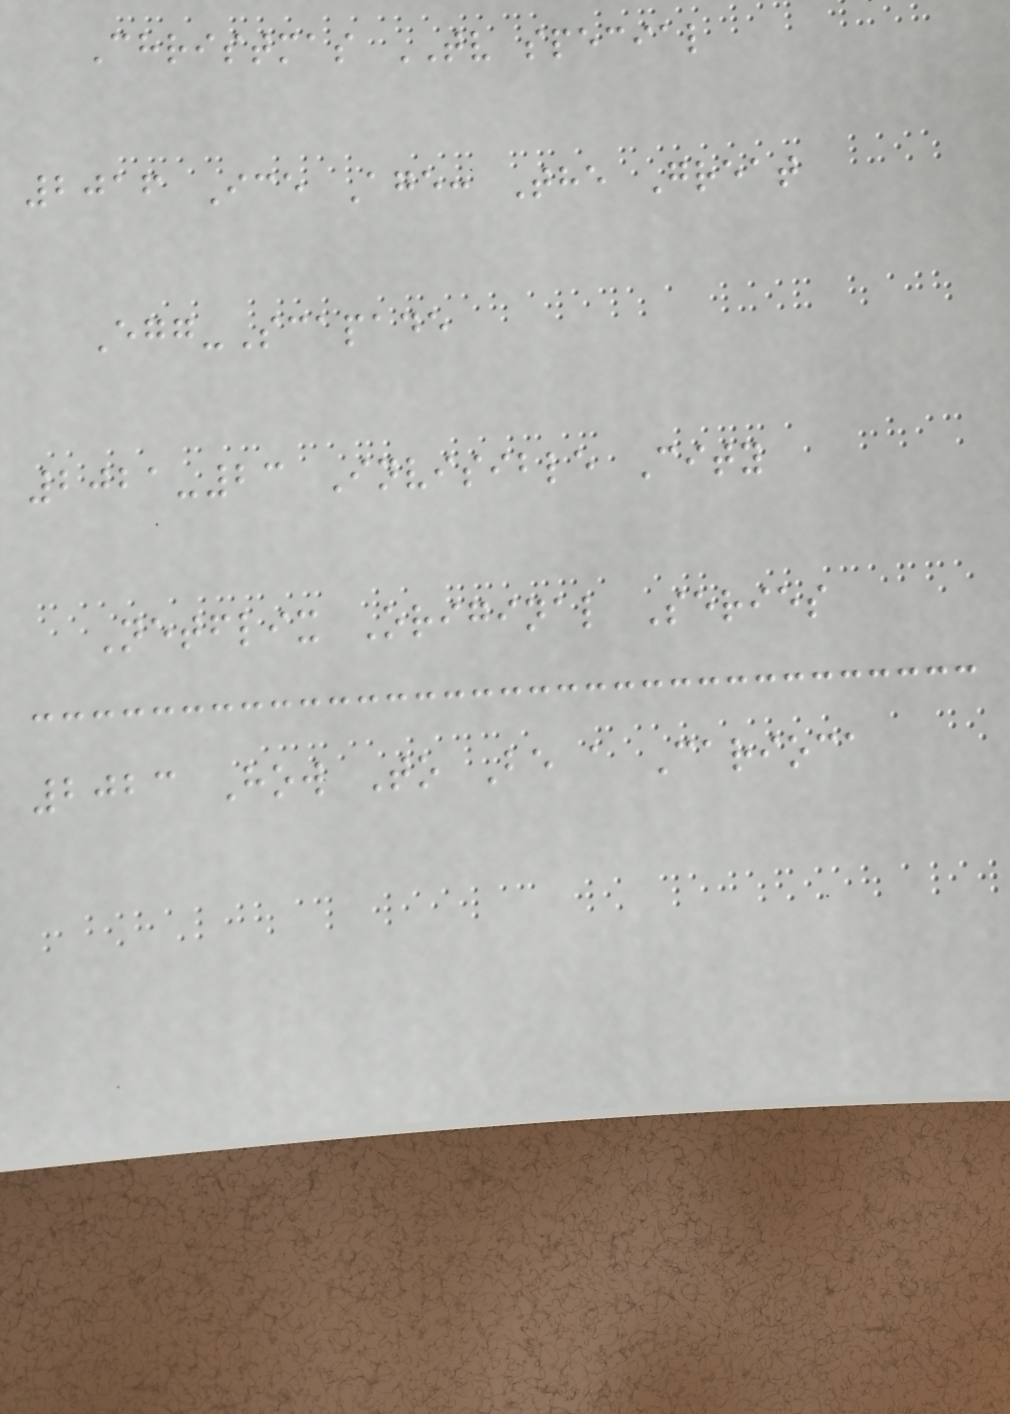Christmas TV special
2016 Ice Age: The Great
Egg-Scapade
2021-23 Invisible City
Netflix Original Series
2023 How To Be a Carioca
